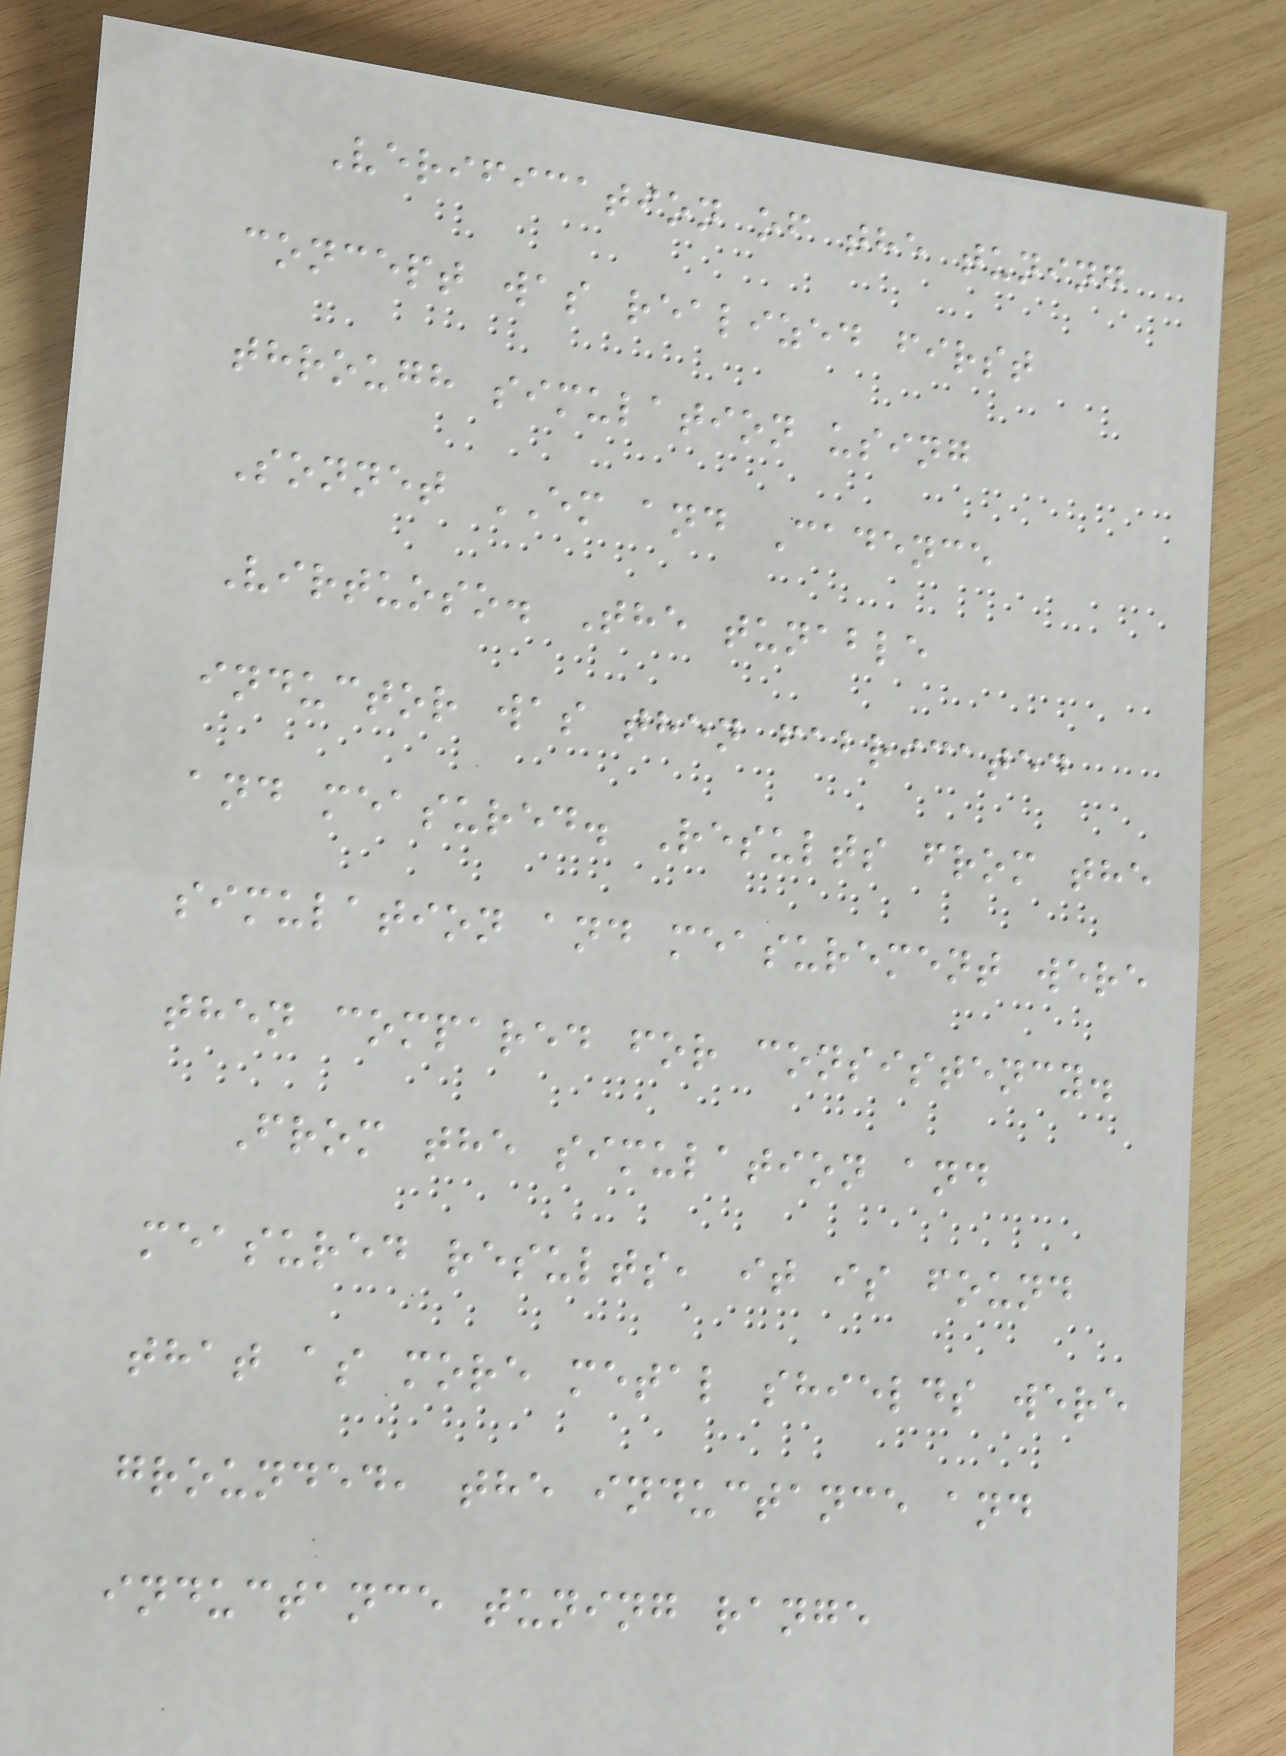Verification of the tuning
concept was realized first
through simulation using
Sonnet EM and Cadence
Virtuoso. The tunable
inductor was then fabricated
and measured. Results from the
simulation and measurement were
then compared for consistency.
From the simulation and
measured results, it is found
that as more metal shields were
grounded, the inductance and
inductance tuning range
